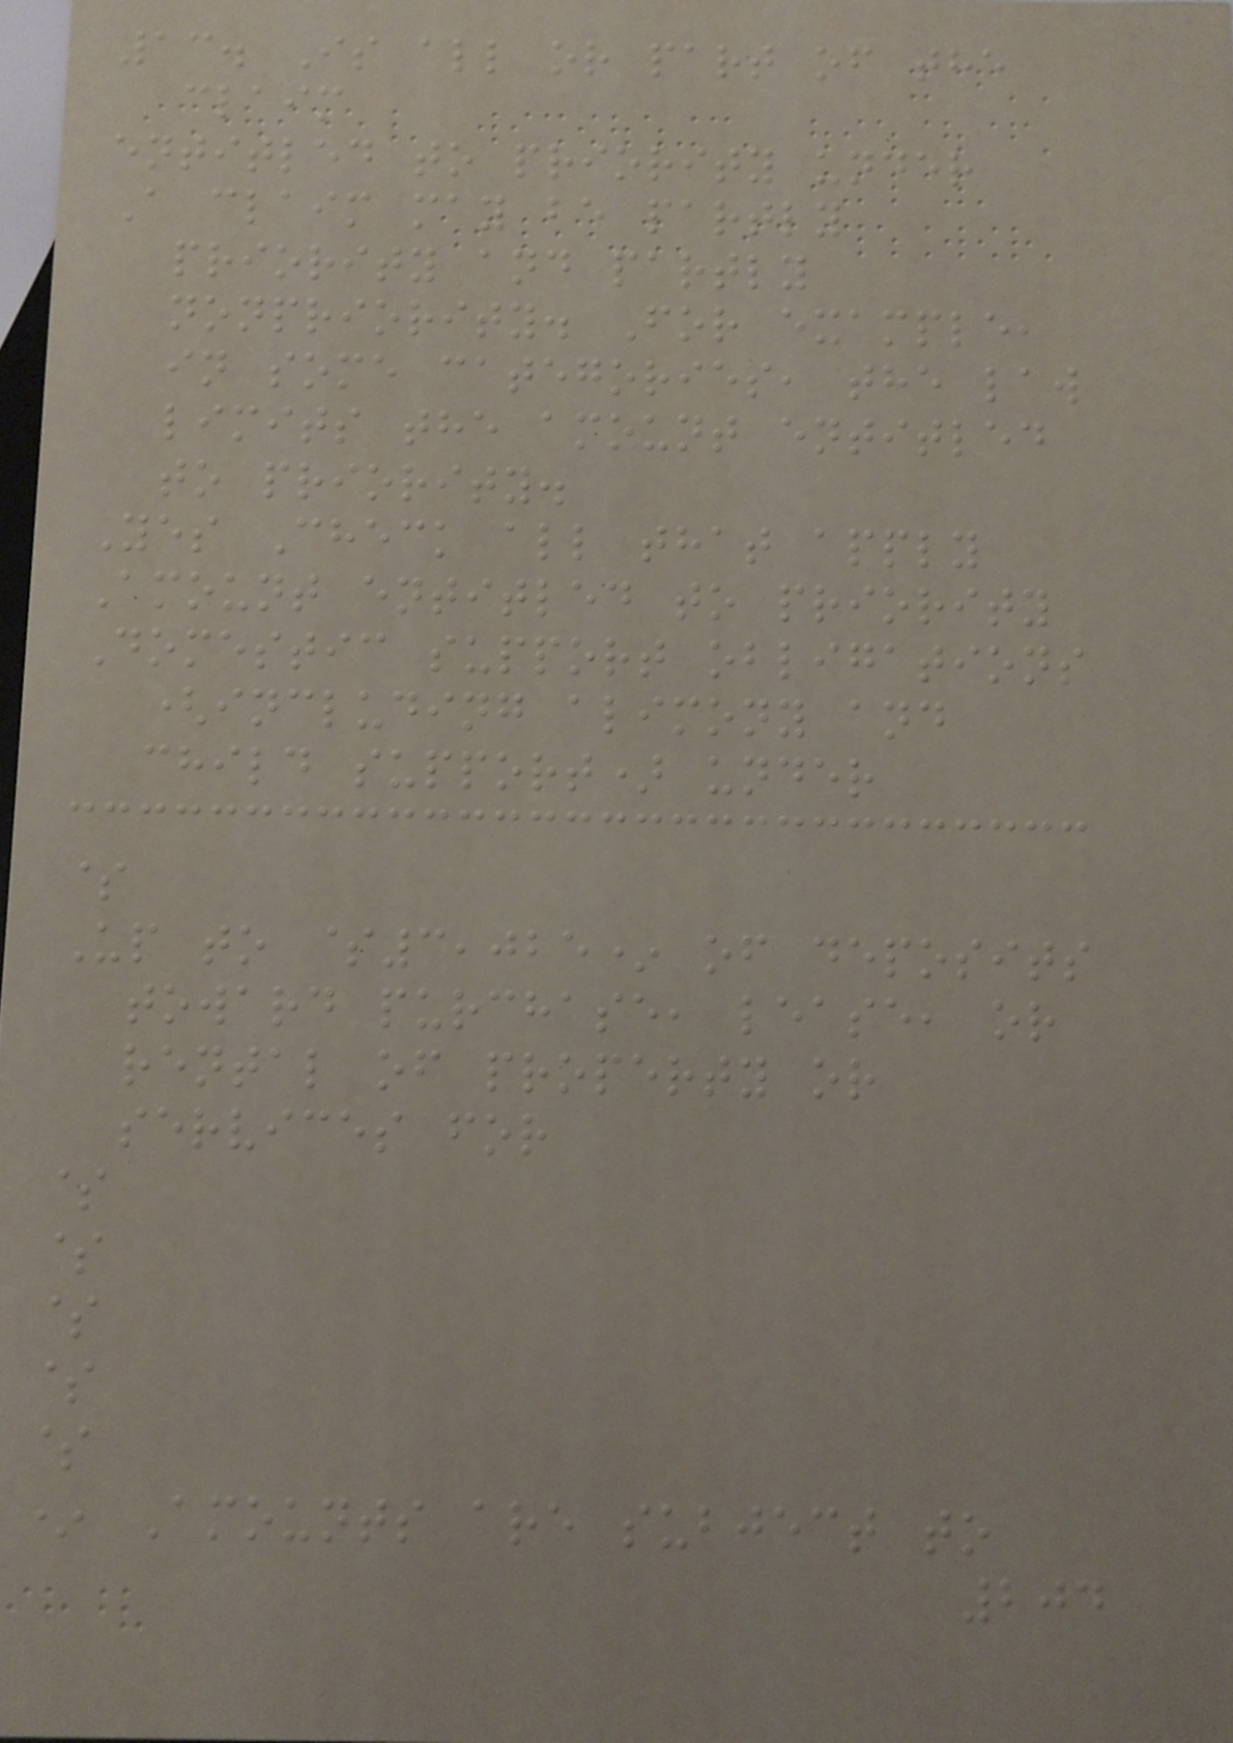13. Is all or part of the
claim
entitled to priority under
A claim may be partly
priority and partly
nonpriority. For example,
in some categories, the law
limits the amount entitled
to priority.
Yes Check all that apply
Amount entitled to priority
Domestic support obligations
(including alimony and
child support) under
$
Up to $3,025* of deposits
toward purchase, lease, or
rental of property or
services for
$
$
$
$
$
* Amounts are subject to
204
